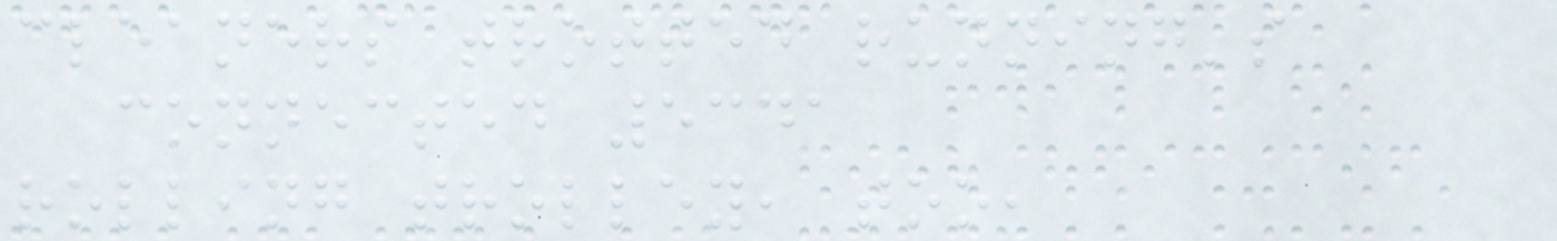cleaners trotted running's
connected 5341
rolling trolley, too,
